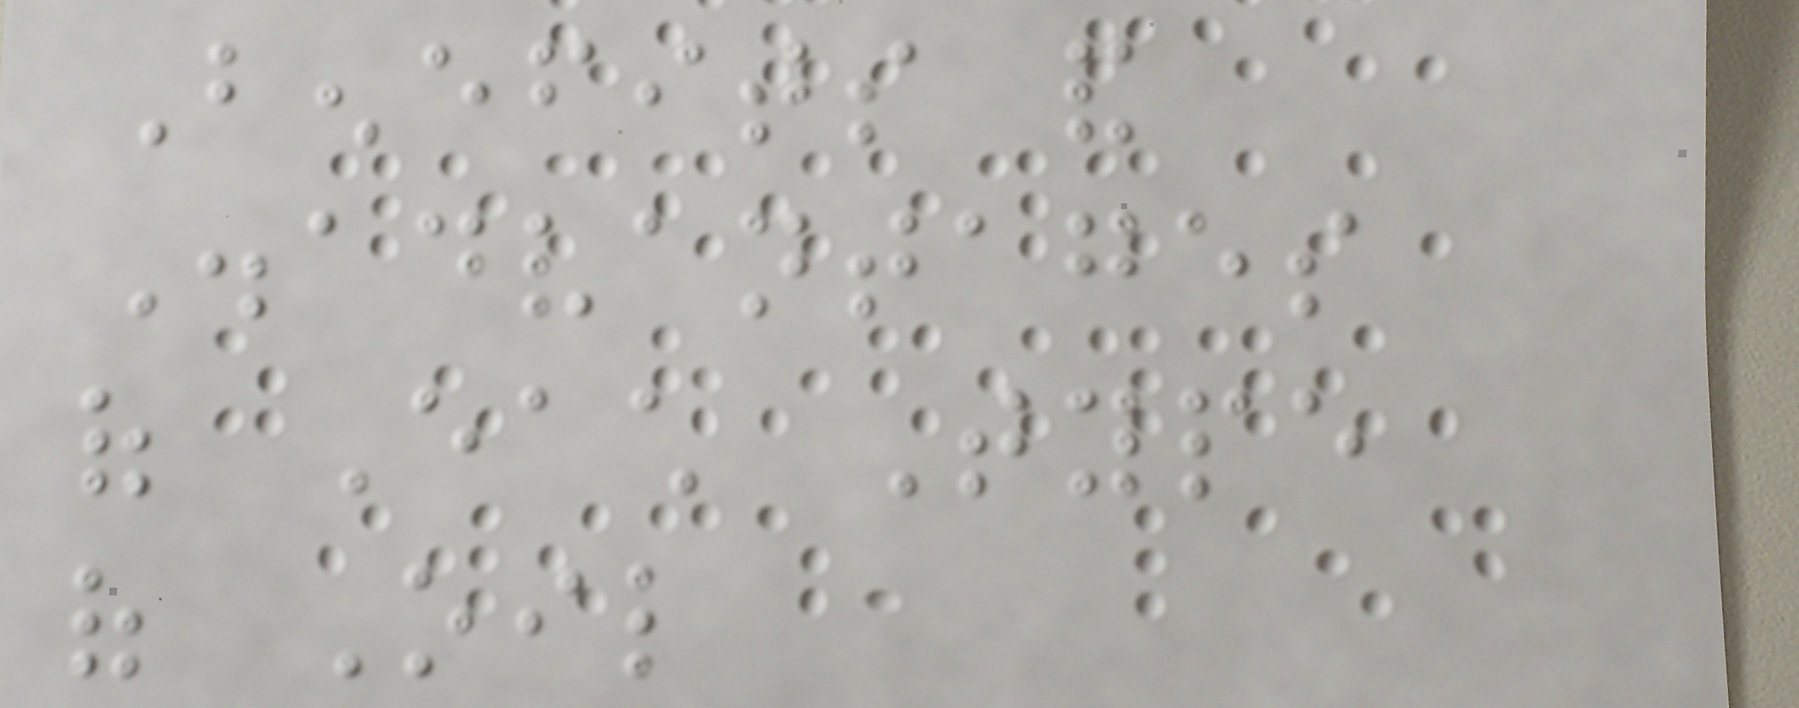Benefits and
Disadvantages
of Each Type
of Oil
